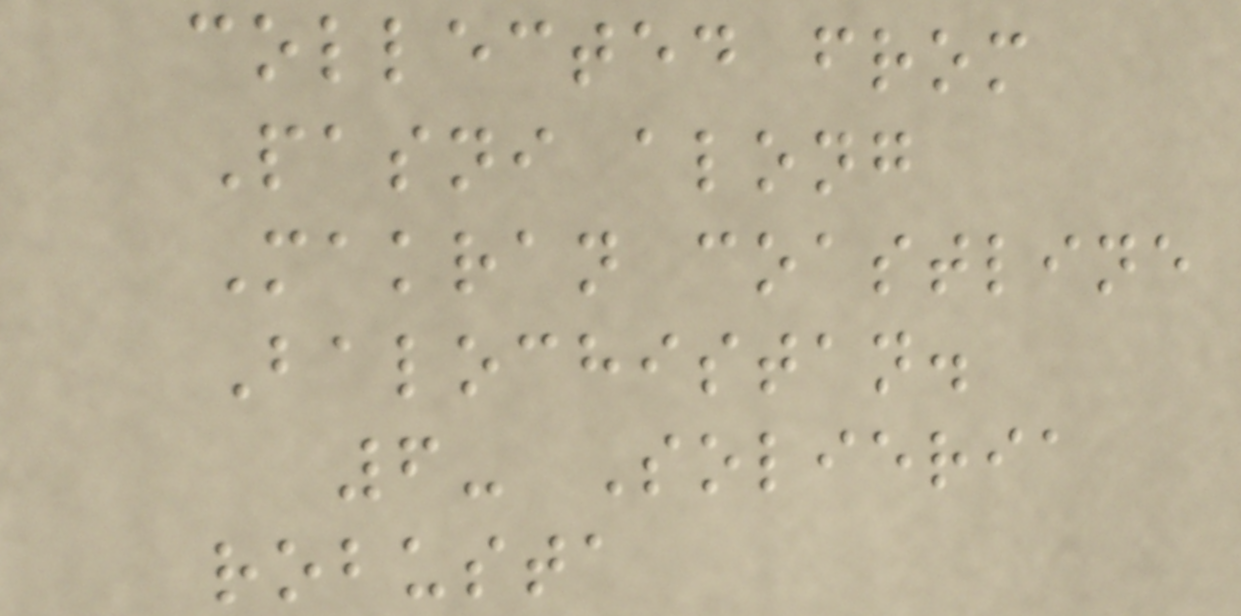collected from
Pasni along
Makran coastline
Balochistan.
6- Solieria
robusta
